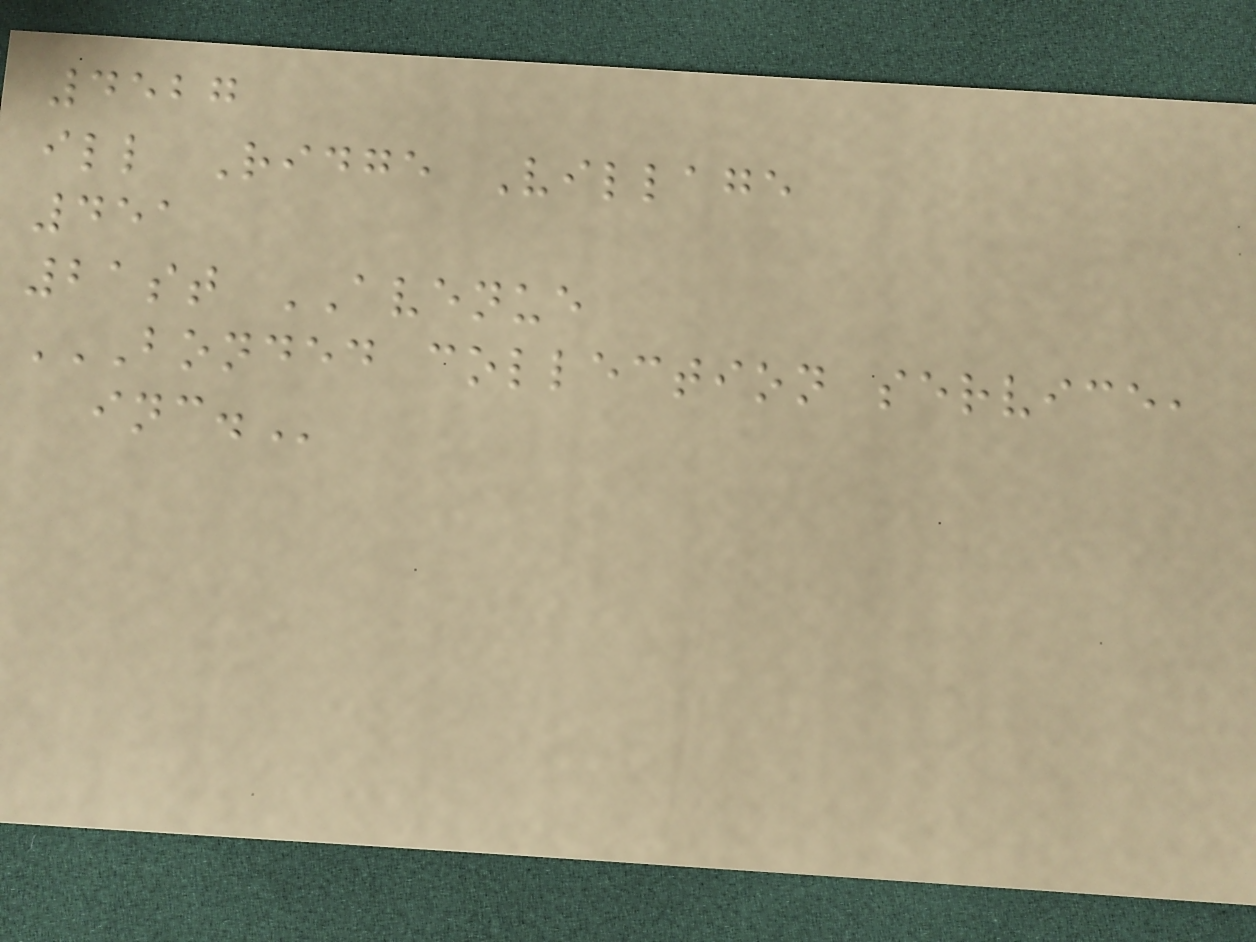4527
ill Ridge Village
451
21st AVENUE
BONDED COLLECTION SERVICE,
INC.
